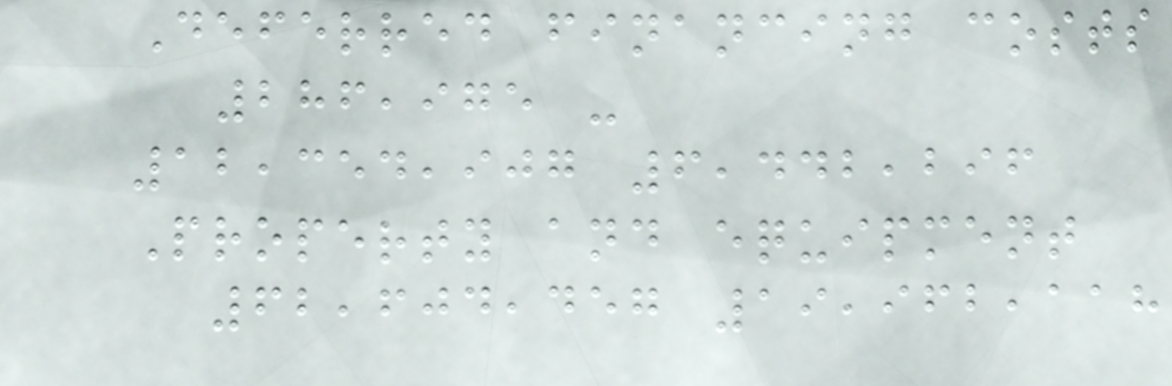Deferred financing costs
286,975 -
12,354,907 6,442,296
Property and equipment
62,604,457 19,962,118
